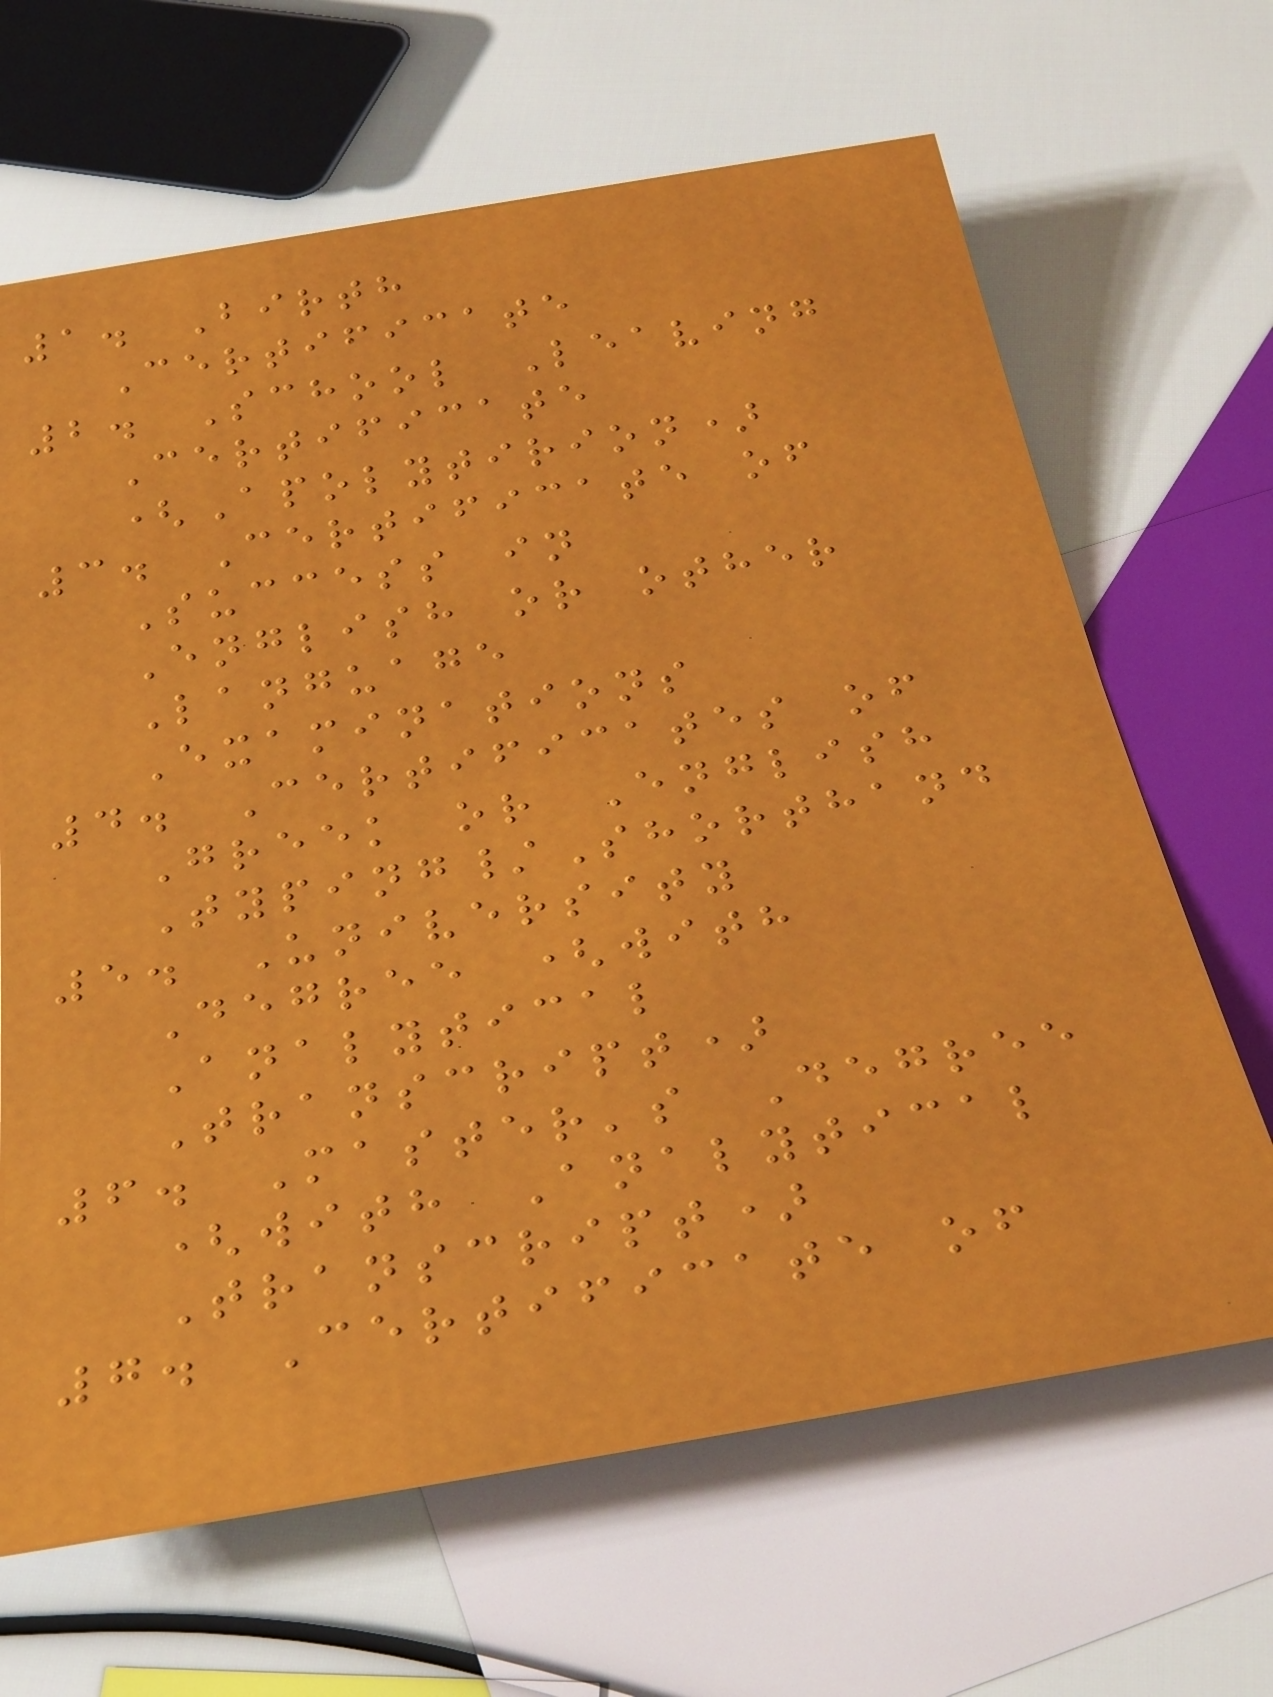1. Birth
Certificate
2. School Leaving
Certificate
(Apolytirion)
3. Certificate of
Success in
English or other
Language
Examinations
4. Certificates of
Greek or English
Typing/Shorthand
5. University
Degree (with
Analytical
Transcript)
6. Master's Degree
(with Analytical
Transcript)
7. Certificate of
